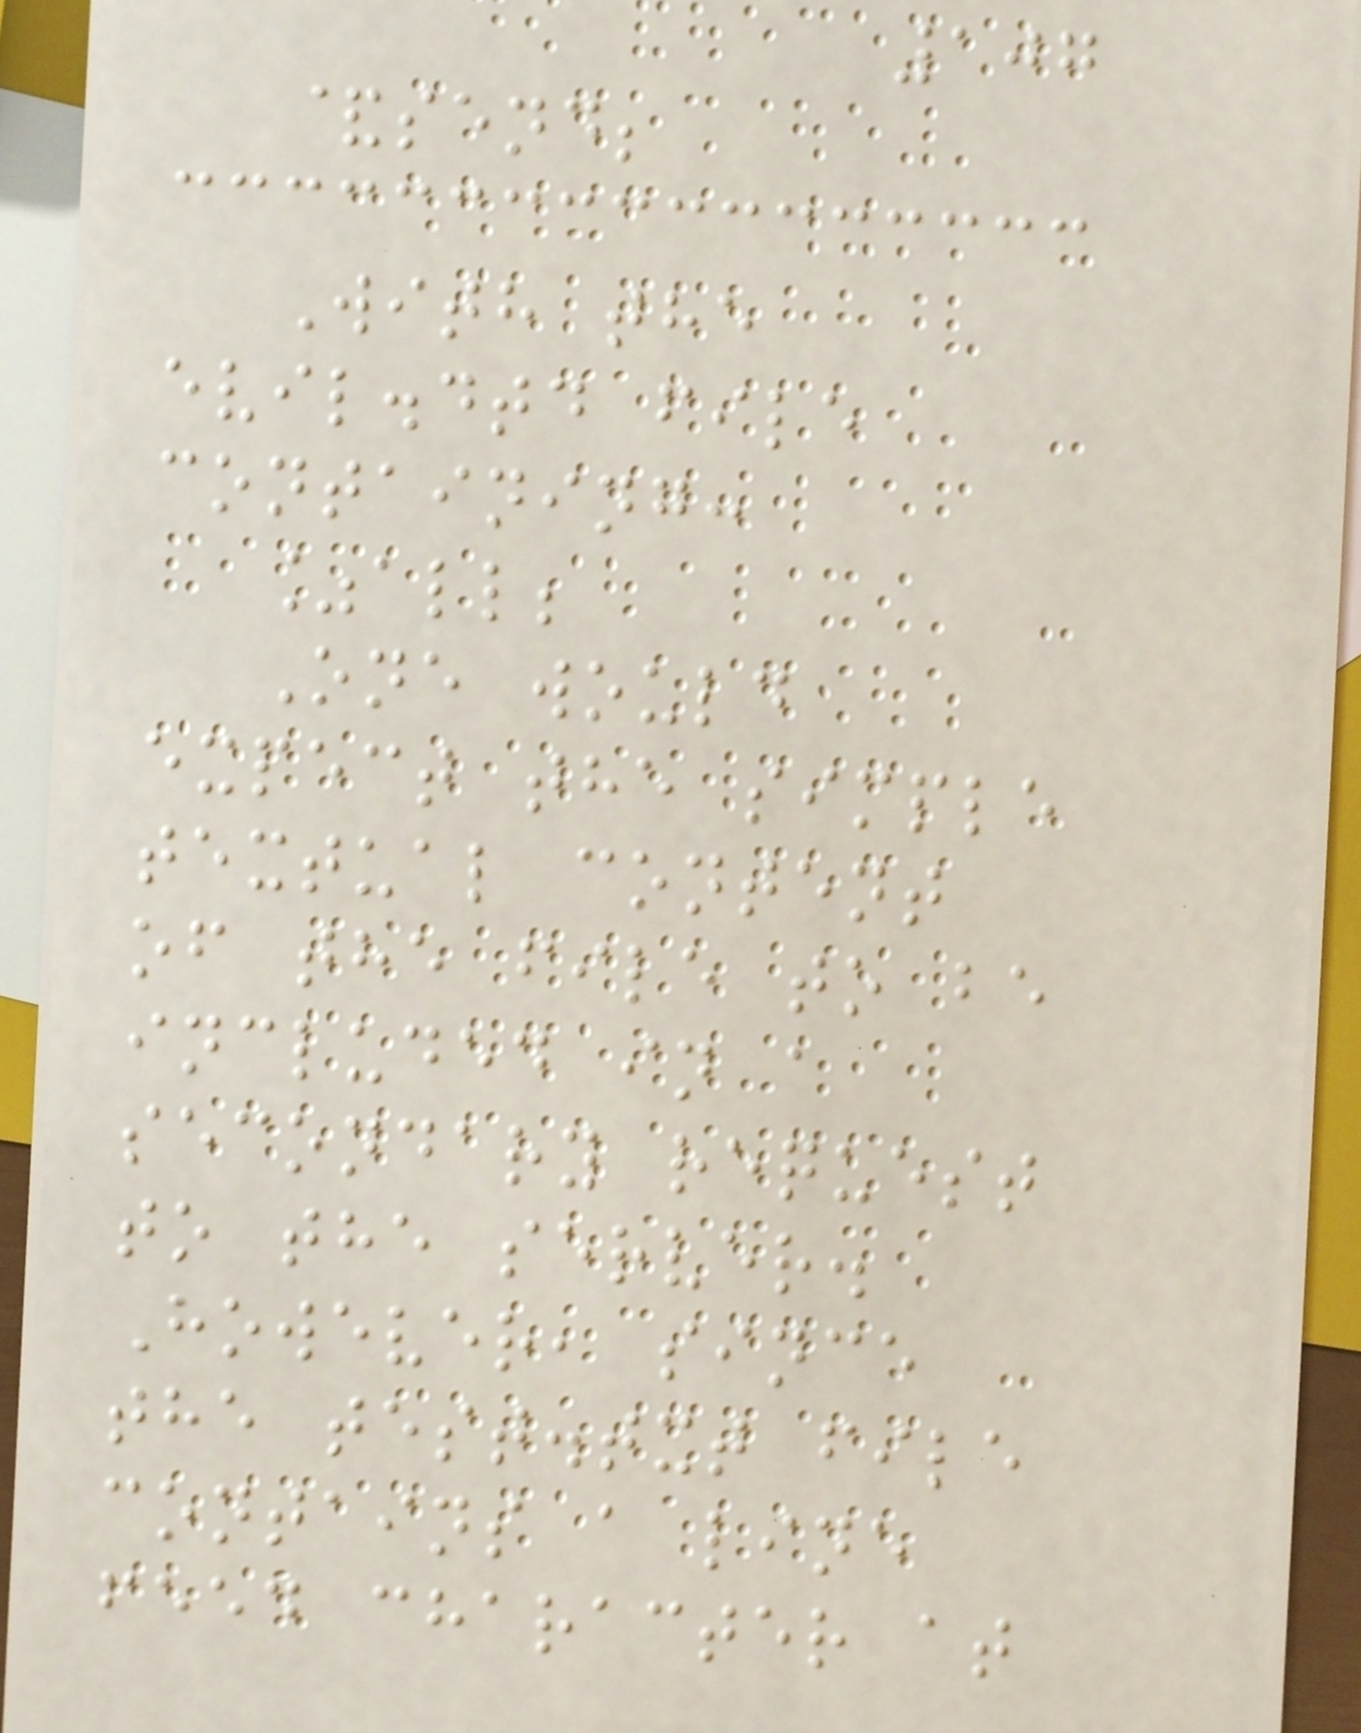107
&send;
With the
evil.dtd file
containing:
%all;
One would
expect the simple
textual content
of the file to be
included in a
secondary request
to the server.
However, since
the test.txt file
contains a line
feed character at
